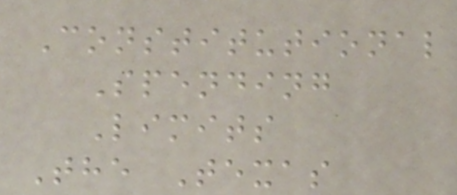Constitutional
Spending
Limits
The Texas
